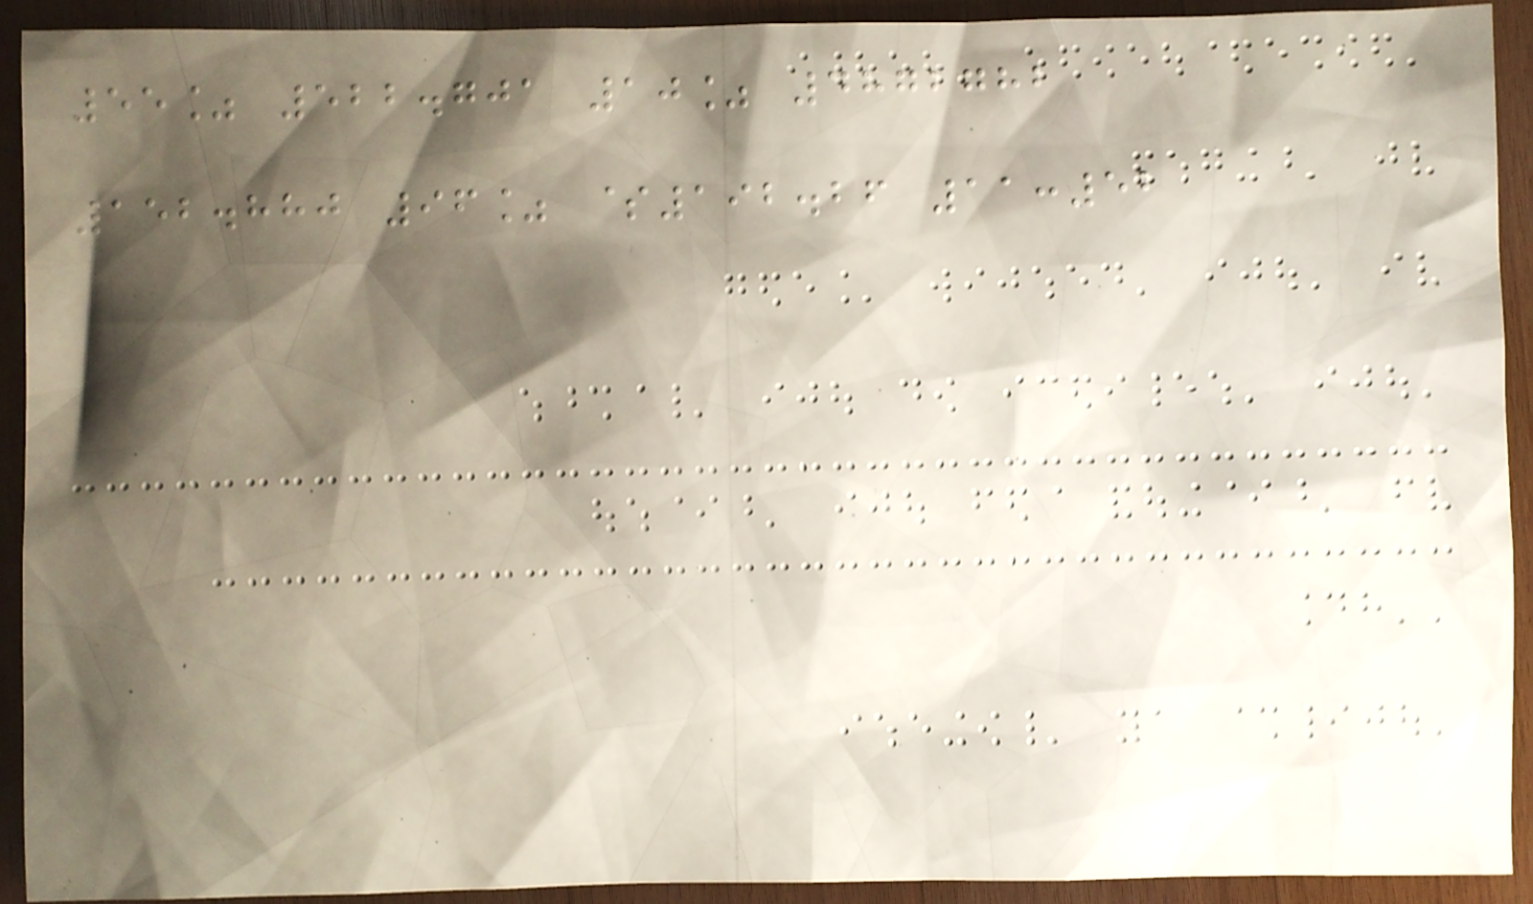55% 522.701 10% 4872782
152.880 96% $192.26 11:52
